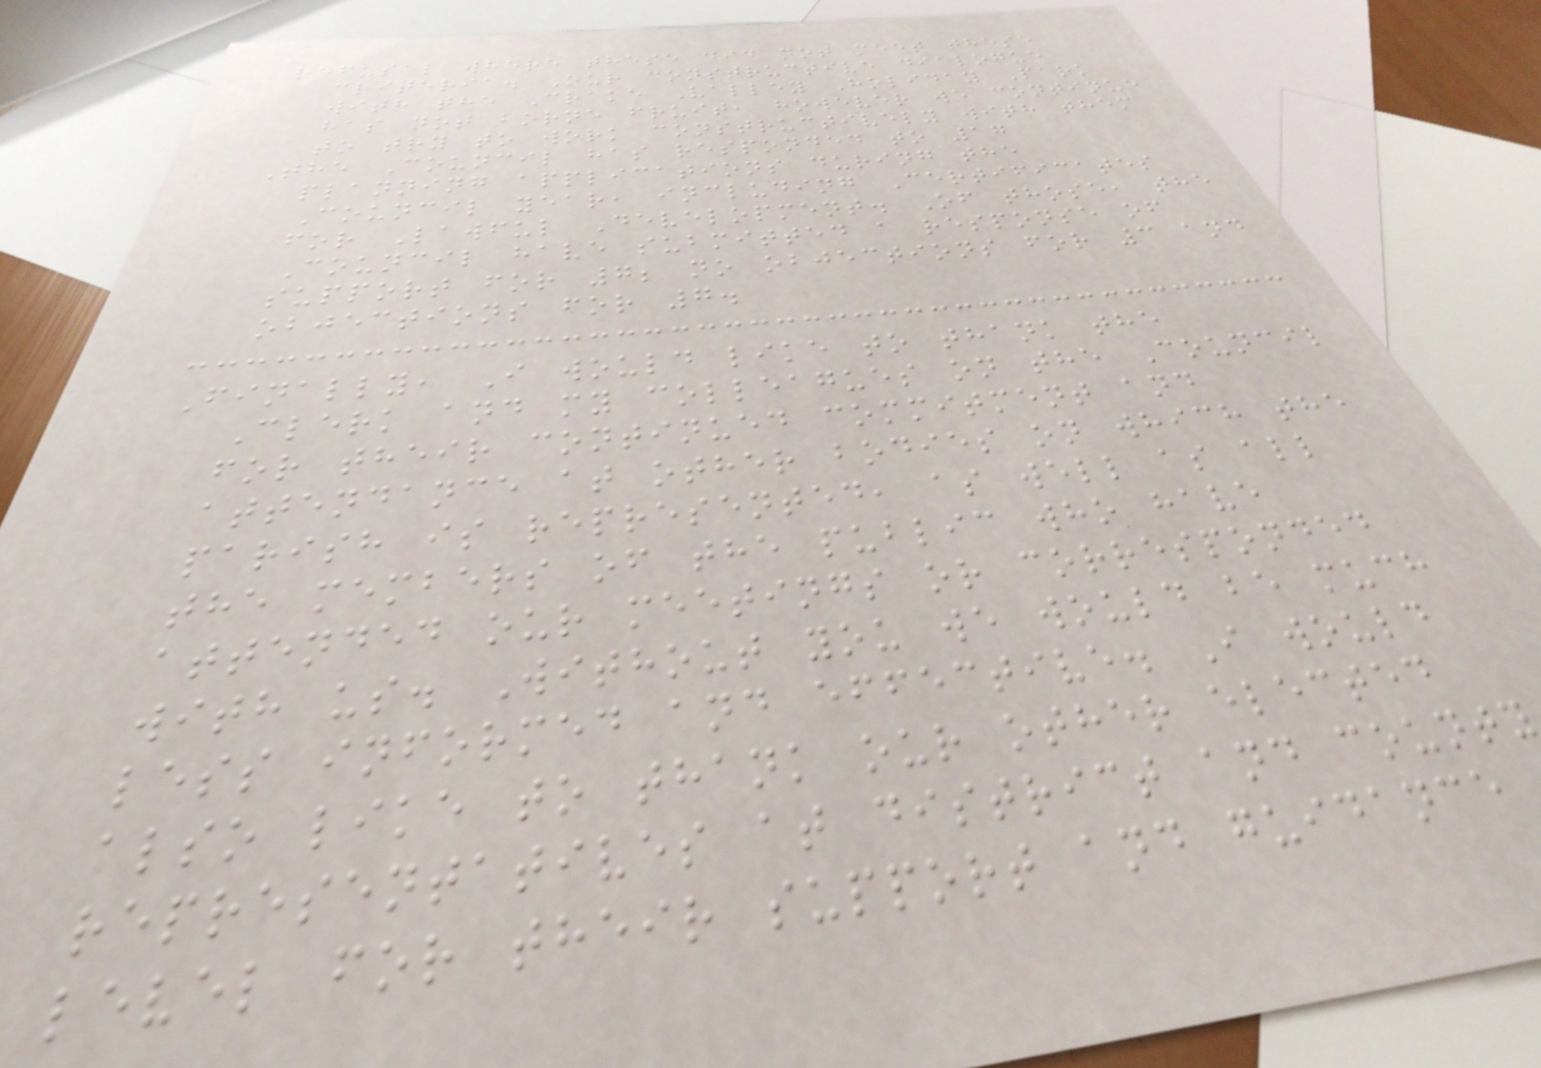refusal where these did not meet these
criteria. Our constructive dialogue
with the Crake Valley Holiday Park
has not borne fruit, however we continue
to try to work constructively with them
The Council has responded to 17
planning applications during the
Council year, including Certificates
for Lawful Development. Of those, the
Council have submitted a response of
support for 7; no objections for 3 and
objections for 7.
Finally, I would like to thank the
Clerk and my colleagues on the Council
for their continued commitment and
attendance at other bodies on which the
parish is represented, as well as all
the members of the public who have
attended our meetings or corresponded
with us. Without you we would be much
less informed and effective. I would
also like to thank our other elected
representatives at district and county
level for their support and guidance
